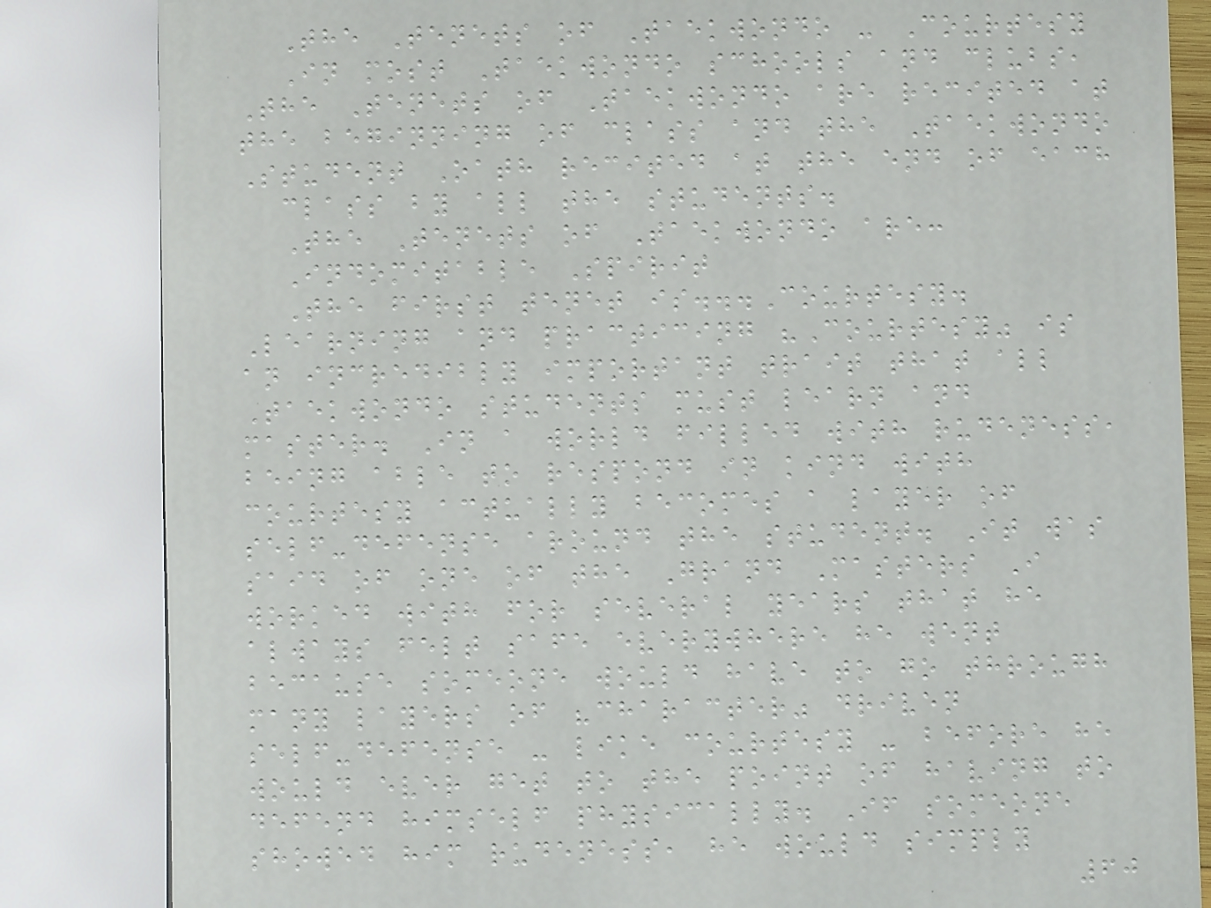The Tenets of Taekwondo - Courtesy
In most Taekwondo schools and clubs,
The Tenets of Taekwondo are recited at
the beginning of class and the Taekwondo
Student Oath recited at the end of each
class by all the students.
The Tenets of Taekwondo are:
Indomitable Spirit
The first tenet is...Courtesy.
Learning and practicing "Courtesy" is
an incredibly important trait that all
Taekwondo students must learn and
master. In a world filled with rudeness,
being able to respond in kind with
courtesy actually becomes a layer of
self-defense around the student. It was
said of one of the Grand Masters I
worked with for several years that he
always felt safe everywhere he went
because someone would have to go through
many layers of "character" driven
self-defense - like courtesy - before he
would ever get to the point of having to
defend himself physically. If someone
showed him rudeness, he would simply
60
